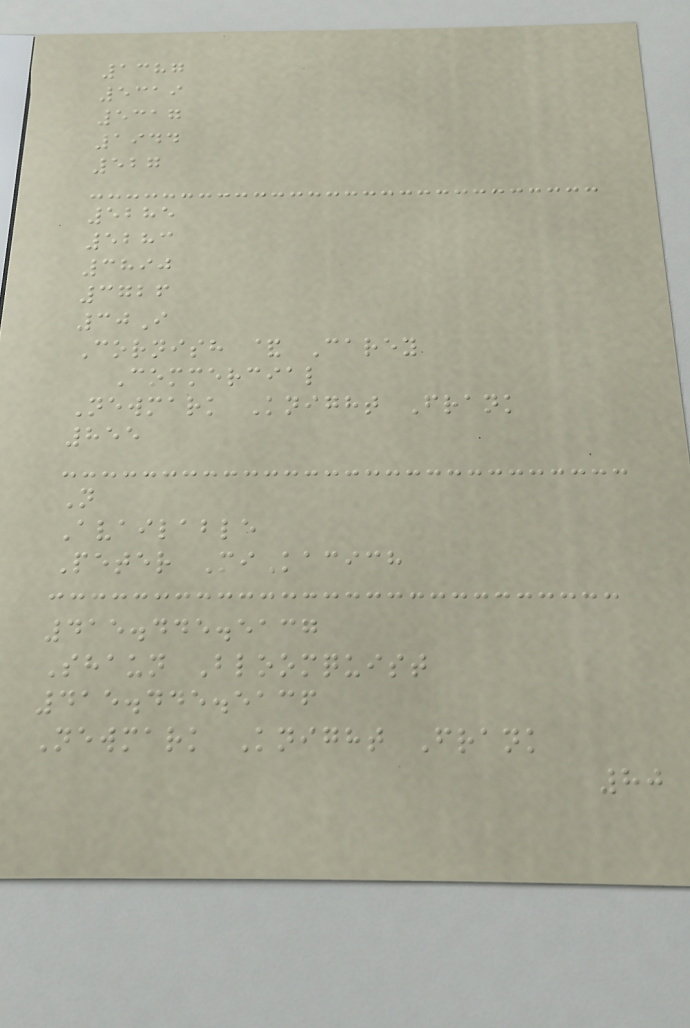1387
5319
5317
1944
527
5285
5283
3890
3726
30I
Cornish & Carey
Commercial
Newmark Knight Frank
855
N
Available
Peter MiKacich
415.445.5137
Shaun Bloomquist
415.445.5136
Newmark Knight Frank
80
